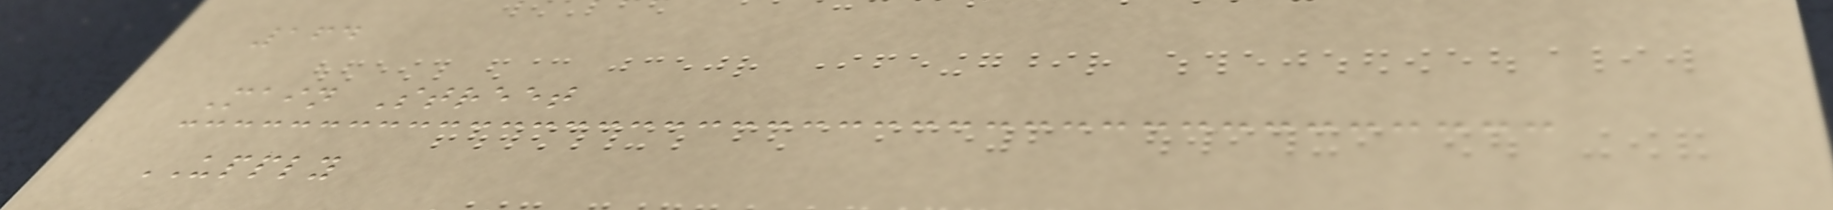164
Main Street
UPPLY
